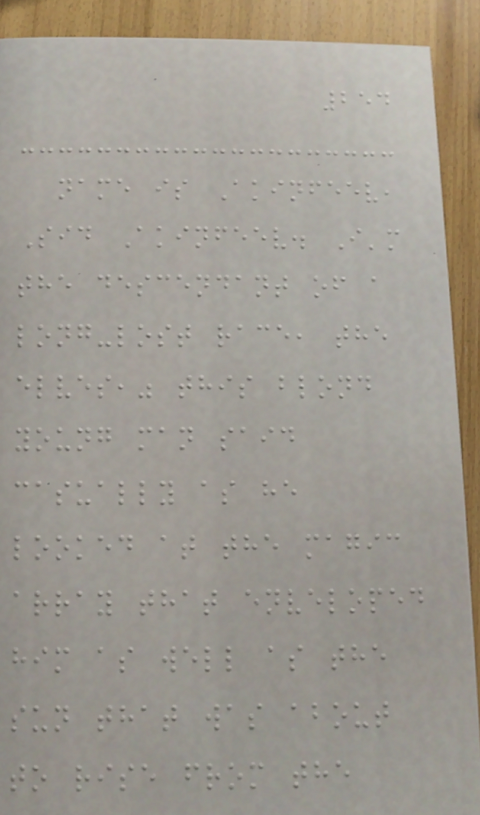254
name is Akinfeev,
Sid Akinfeev. I'm
the descendant of a
long-lost race, the
elves," this blond
young man said
casually as he
looked at the magic
array that enveloped
him as well as the
sun that was about
to rise from the
